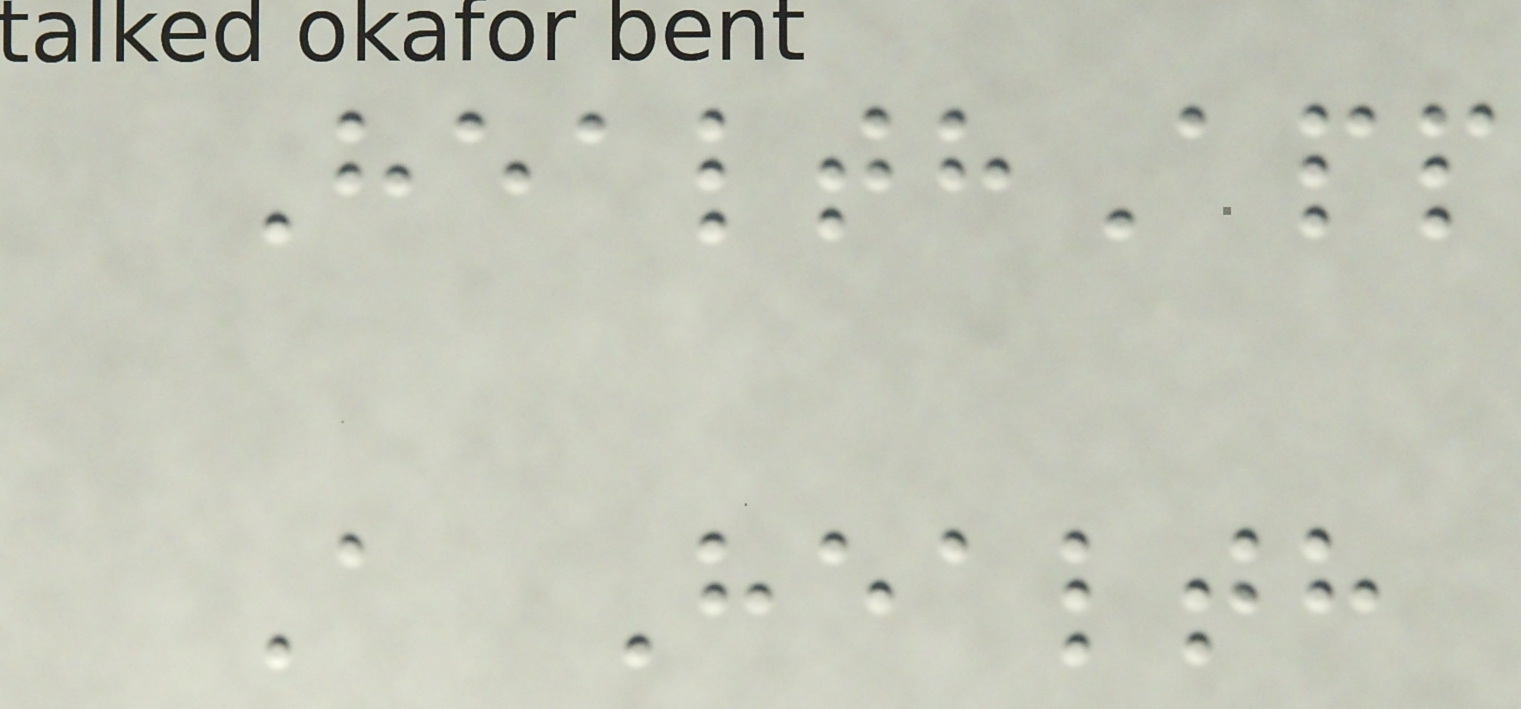HealthApp
A Health
